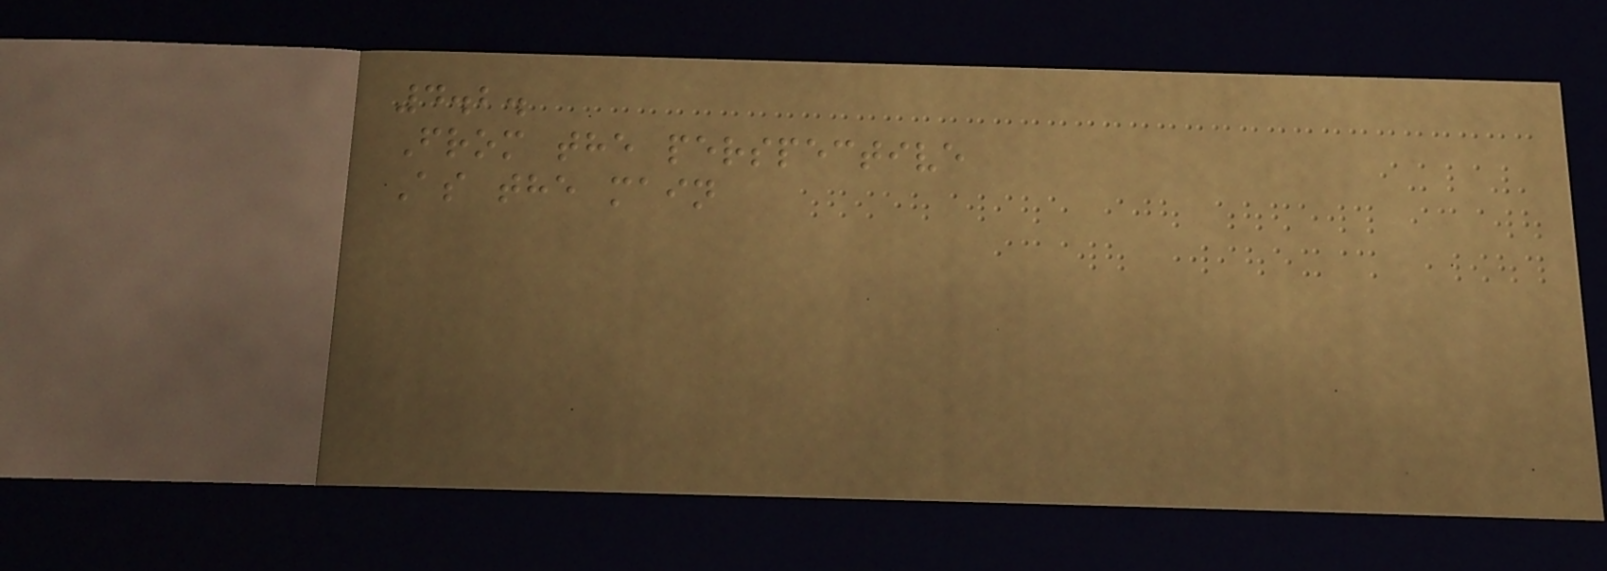4.2.
From the perspective
As the main
